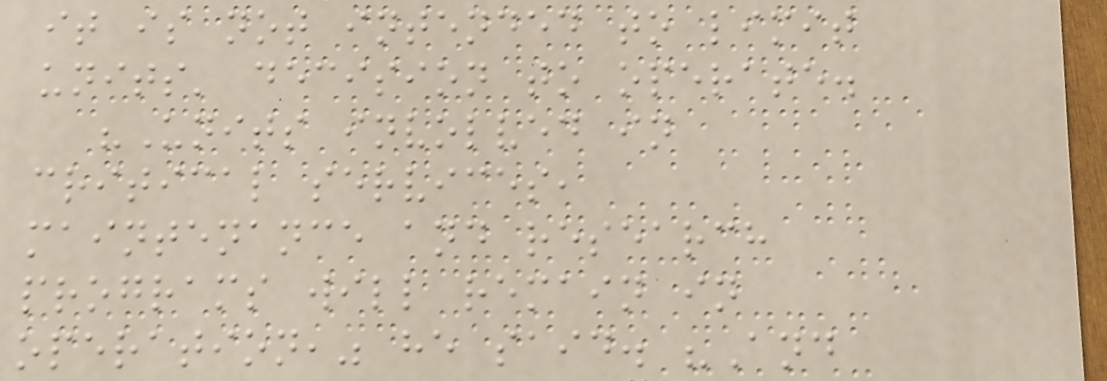it is not intended to limit
units' decision to operate.
"Units involved in
critical services,
maintenance and research
programs will remain in
operation," he said. "And
